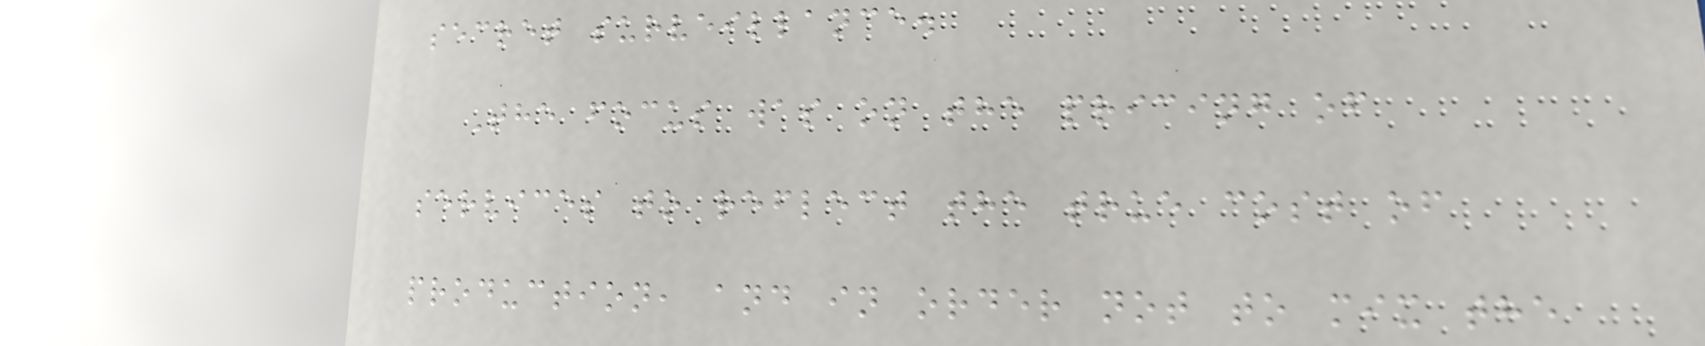secret surveillance.
The focus was on the pricing of
services to reflect the true cost of
production, and in order not to mix the
